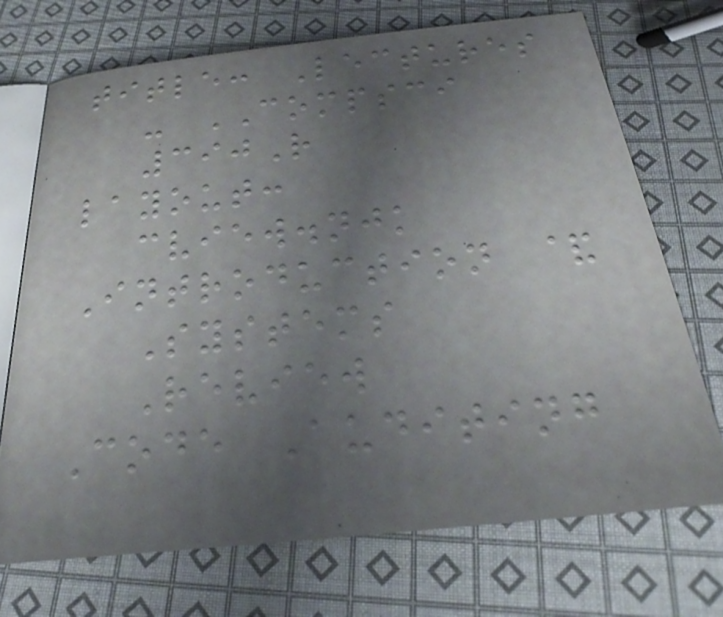title: Lectures
- COMPSCI
390R
layout:
cview.njk
Introduction &
Systems
Review
Code Auditing
